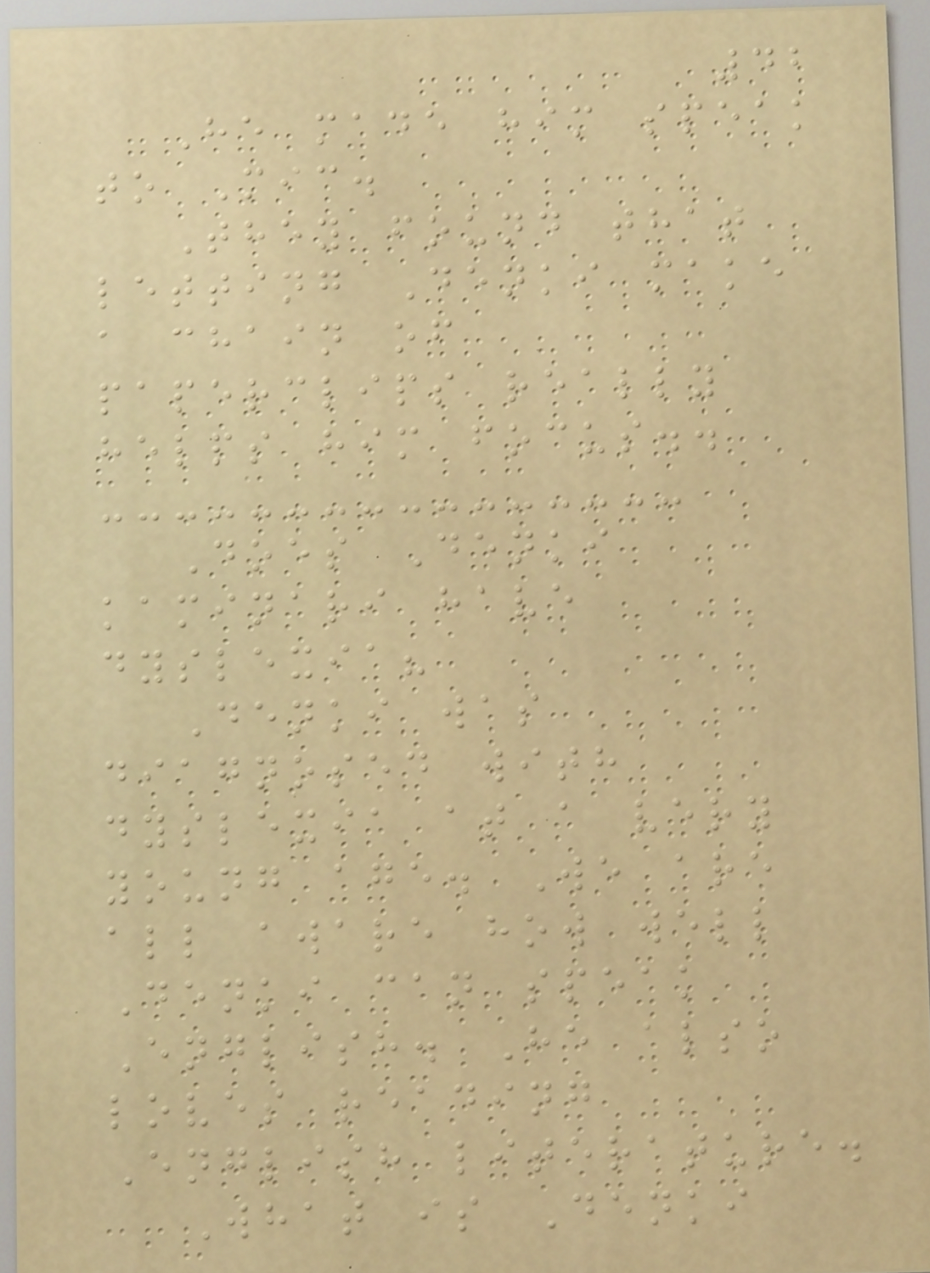42
He made him speak
to Mic.
They found that
letting Denki make
a chain of
paperclips really
helps him focus..
Does Denki
kaminari have
dyslexia?
Denki was
diagnosed with
dyslexia at a very
young age. We are
all aware how well
Denki can speak
English. He also
loves reading
English literature.
What is Denki
